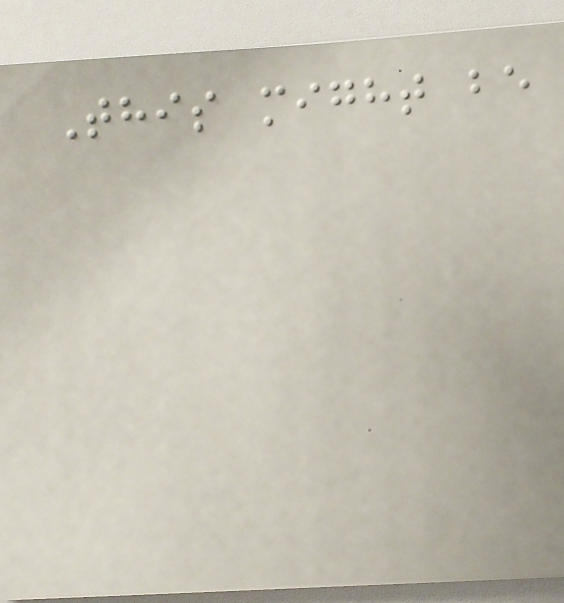This might be
